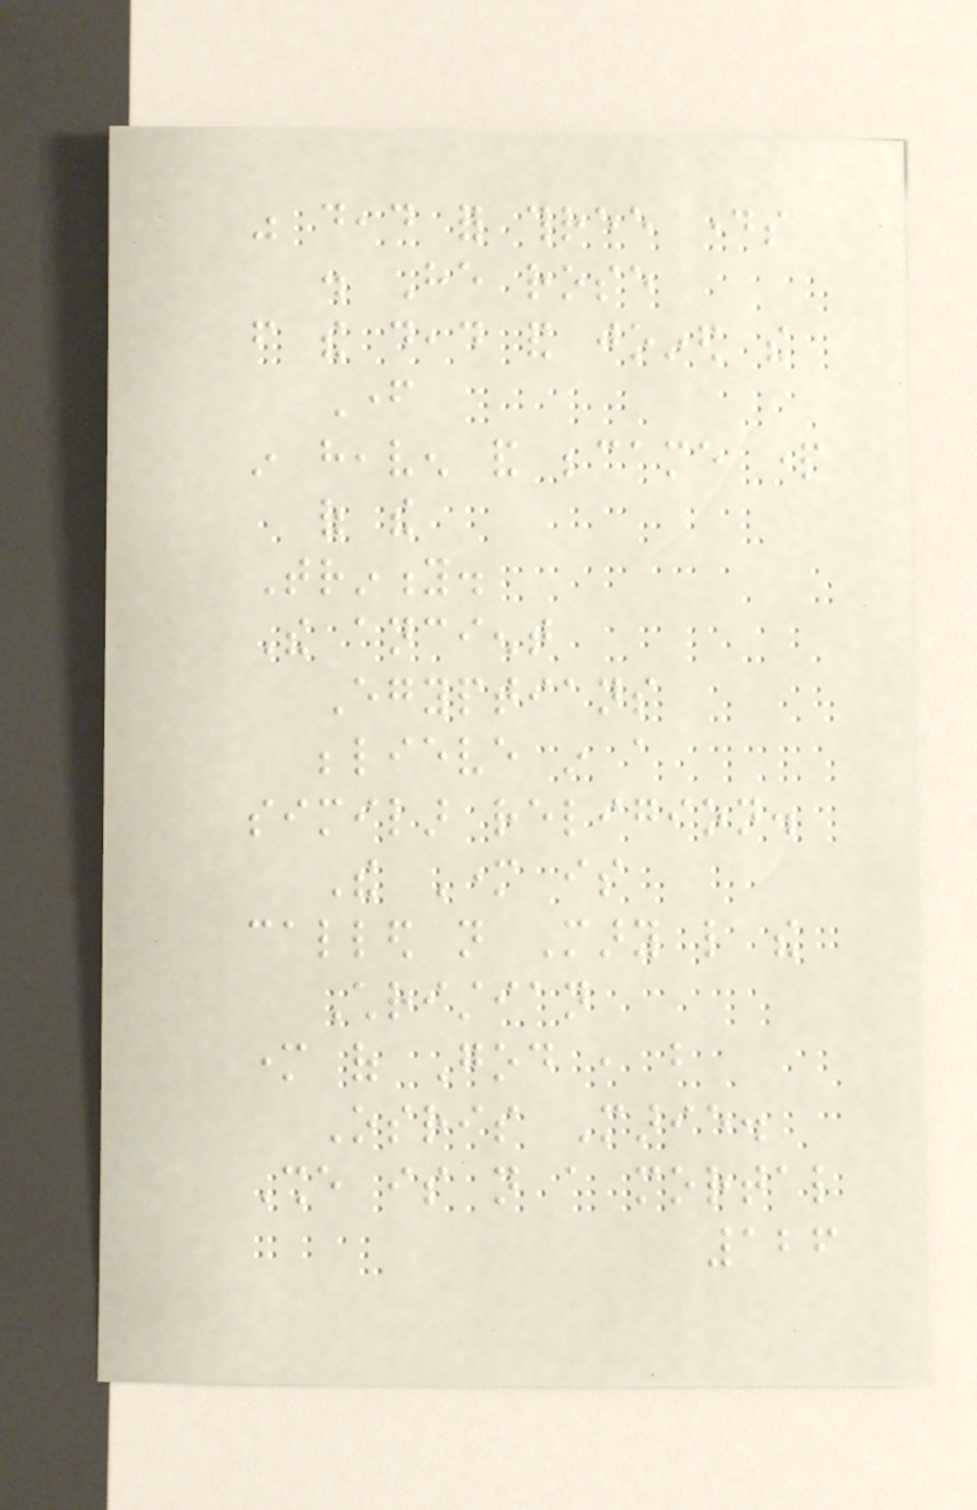was dead for three days
. He rose
from the dead and joined the
Father
in heaven and became part
of the
Trinity.
The ancient
Egyptians
believe in a
similar religion.
The Mother is
called not Mary like the
Christian
mother of God , but
Osris Marie.
She is not a mortal
126
